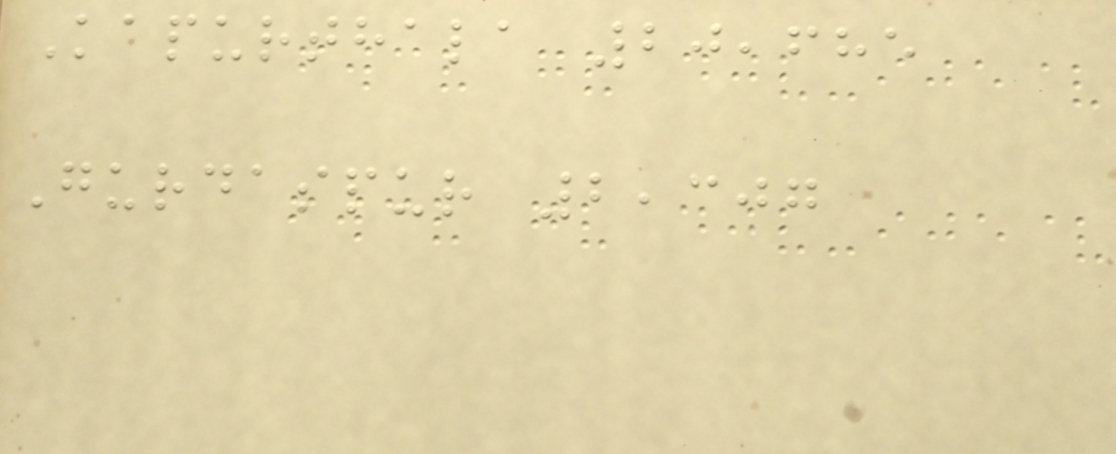Kapurthala 20,685
Gurdaspur 2,307
